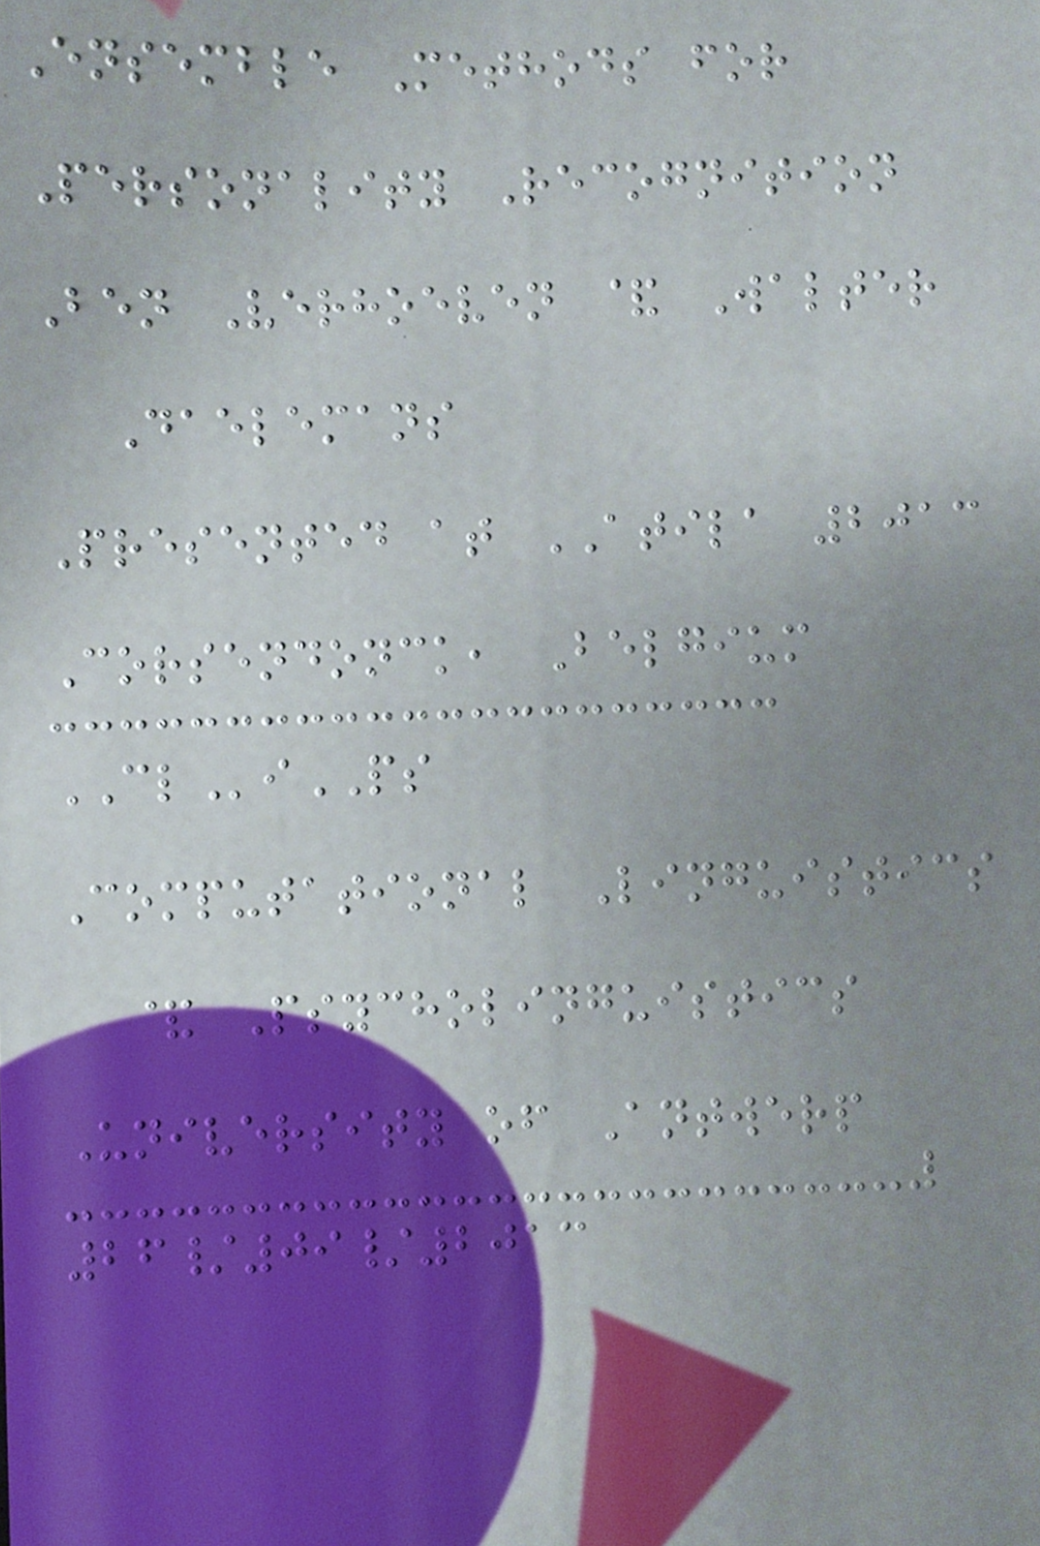Ensemble Methods for
Personality Recognition
Ben Verhoeven & Walter
Daelemans
Presented at ATILA 2013
Corsendonck, Belgium
CLiPS
Computational Linguistics
& Psycholinguistics
University of Antwerp
26/09/2013
